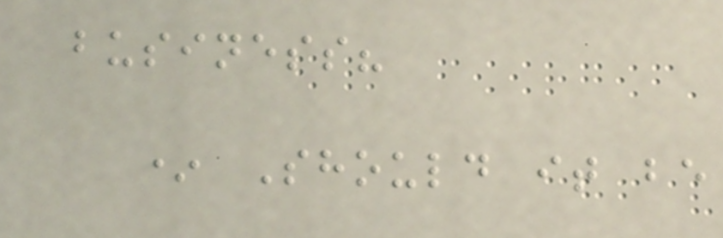business?
* Should it be
